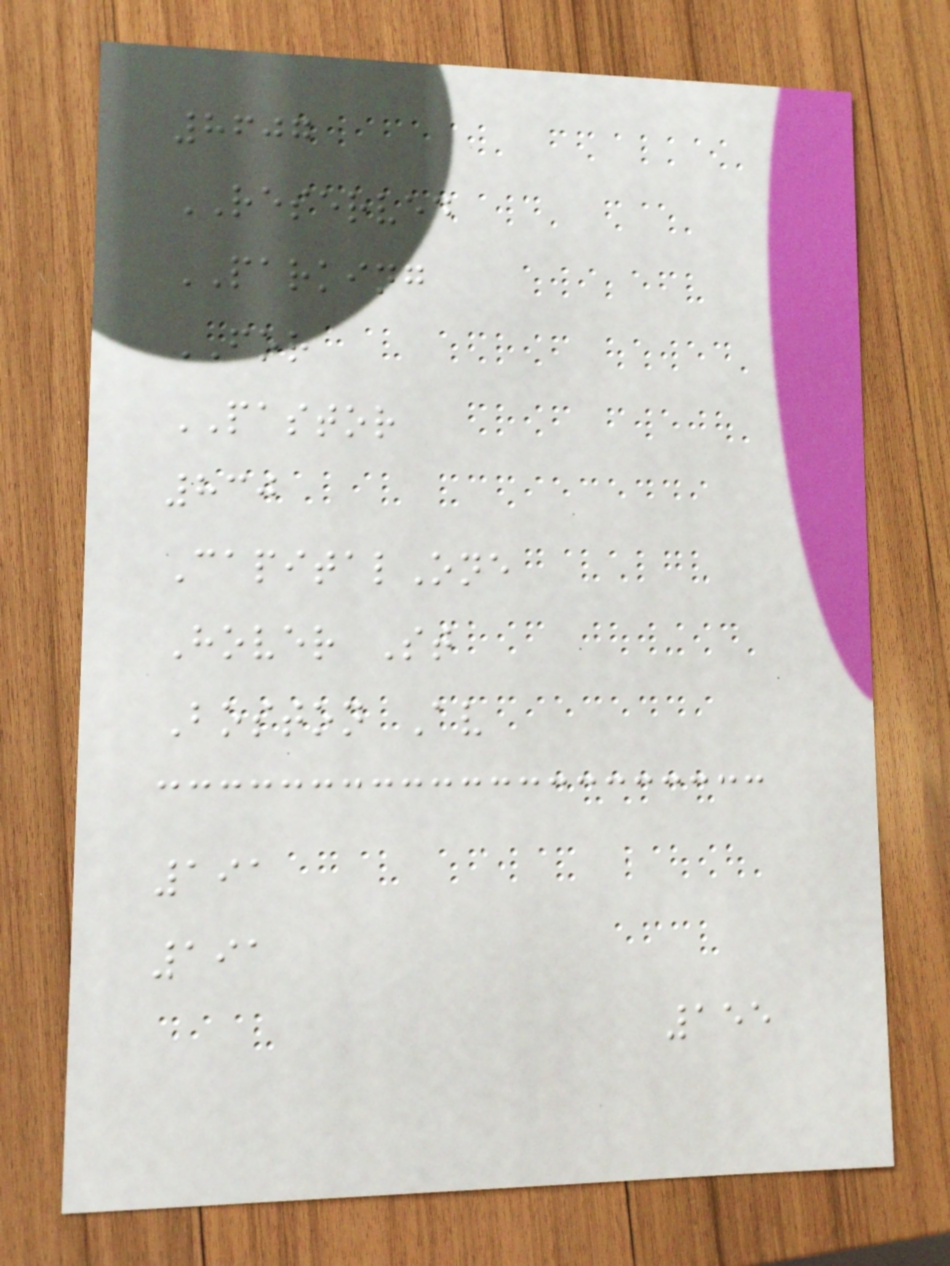8607
RESERVED
PARKING
FOR
PASTOR
830
CapitalOne
Hover St
Boston Av
191
191
155
